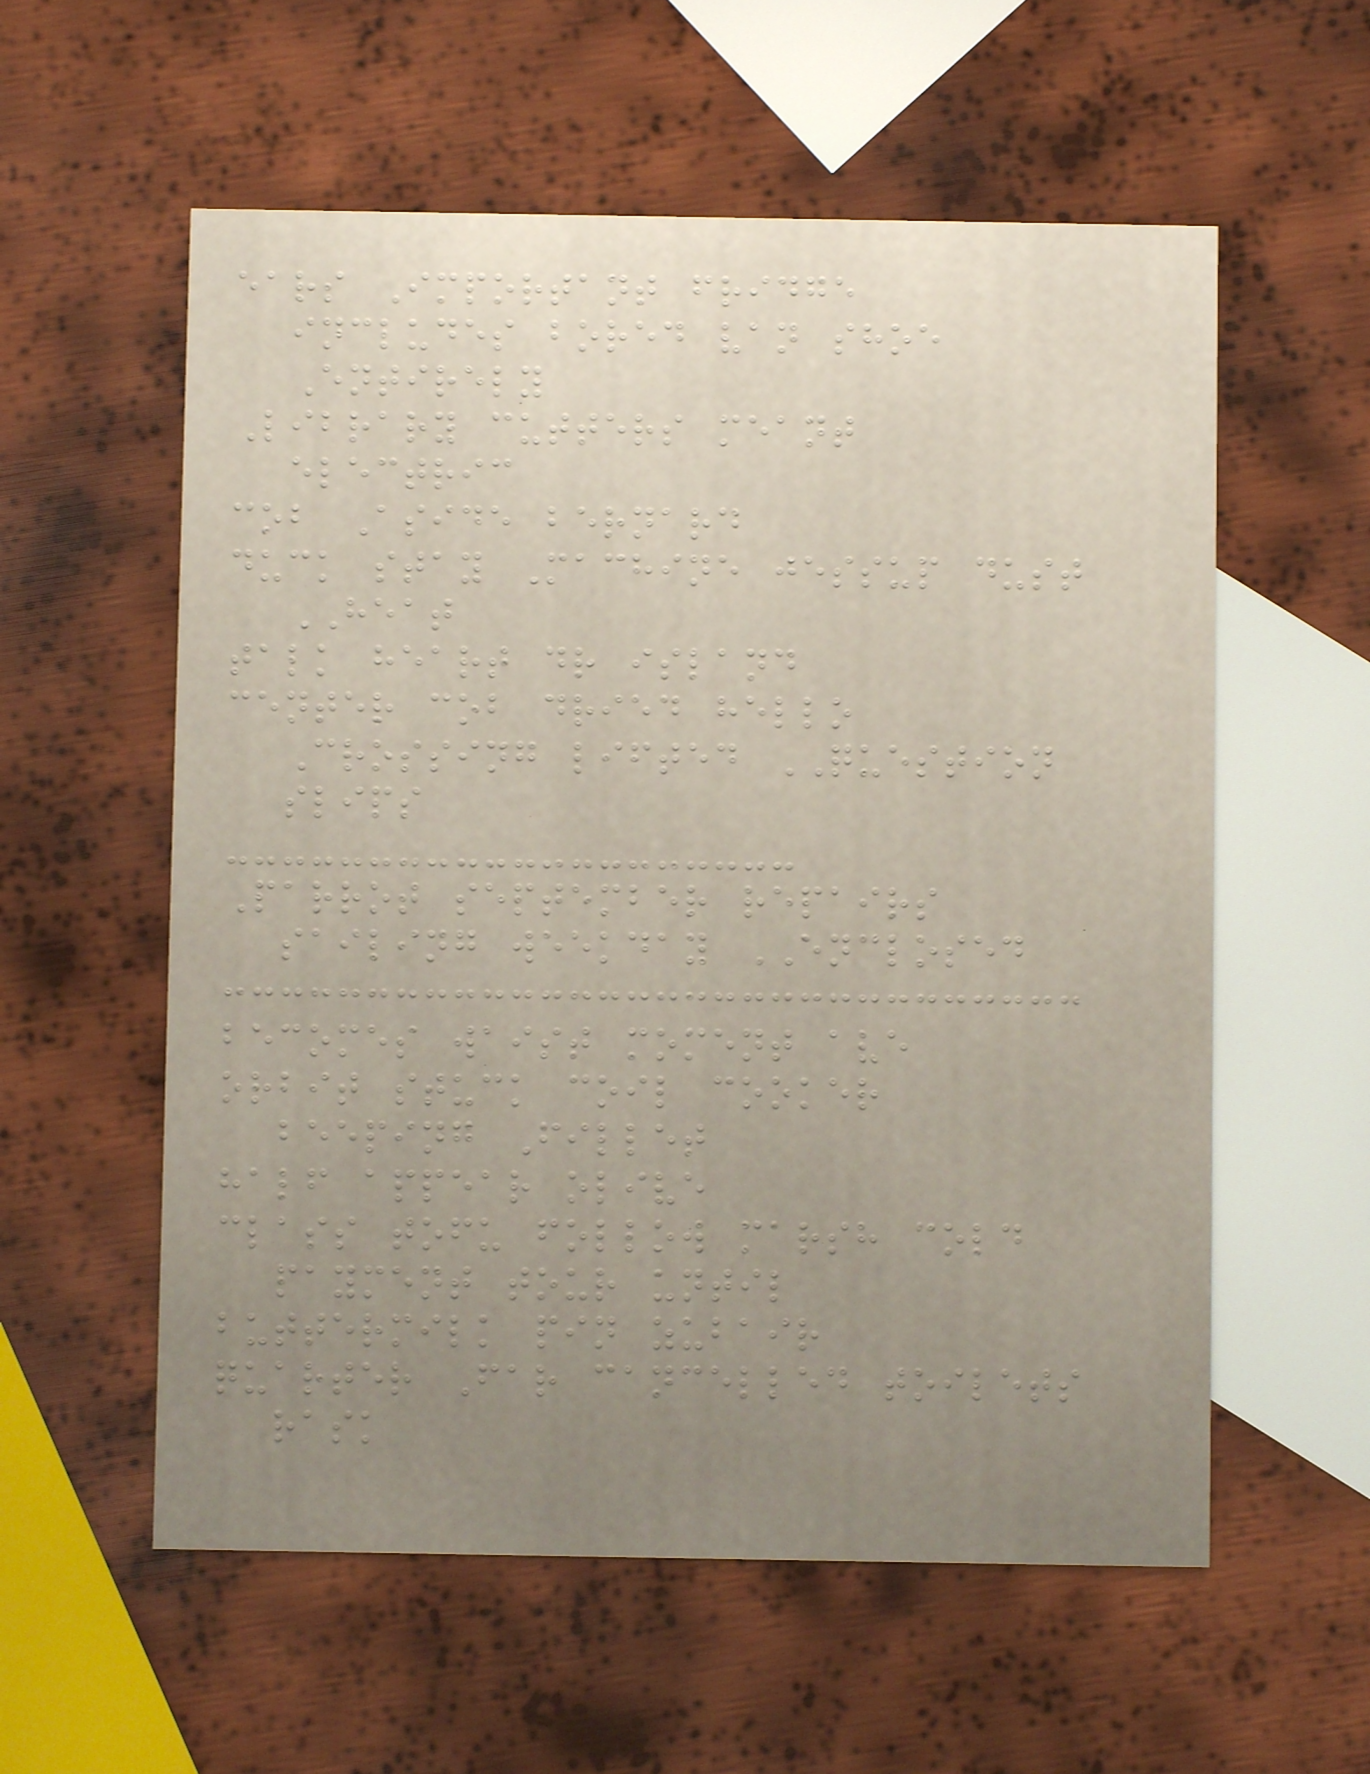ears Important fridge
includes bored van shoe
Entirely
Library cutters meant
electric
cob Aside bernard
duck stay Machine jessup dust
HEAT
talk heart dr island
center cob dried hello
Crossing lifted QUESTION
slips
Parrot september repairs
sailing weekday ENCLOSED
becomes waist moment ave
orbit stuck coil cooker
beeping Fillet
half appear olive
class tofu follow marsh cold
payment tour until
buttermilk pin zubair
quarter Far cancelled toilets
rask
